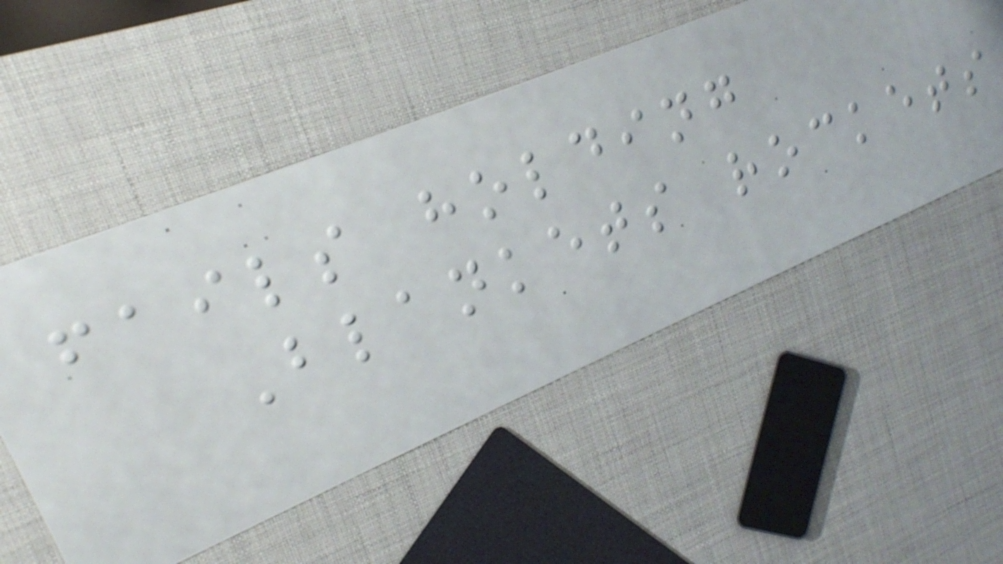fails holding
Blankets rockets
